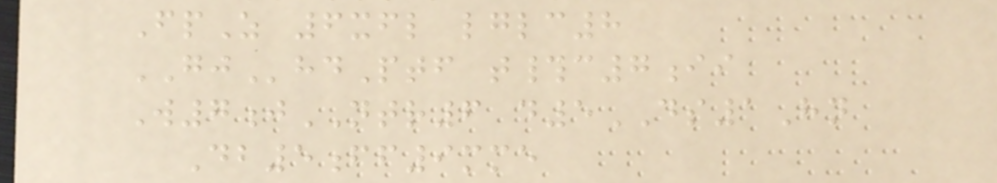FpZ 6xfl lglc8
GJhdPtf t#c7ii
W7jNTR6 d5DS1Hn
Db5ff9mme
